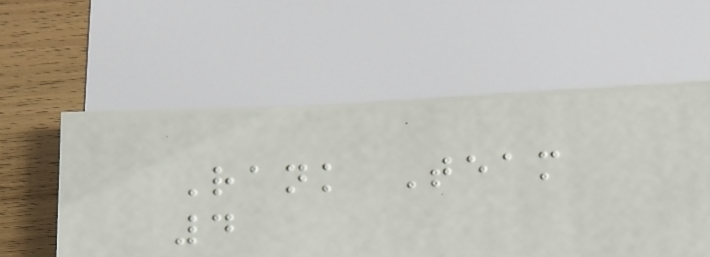Rank Team
4
